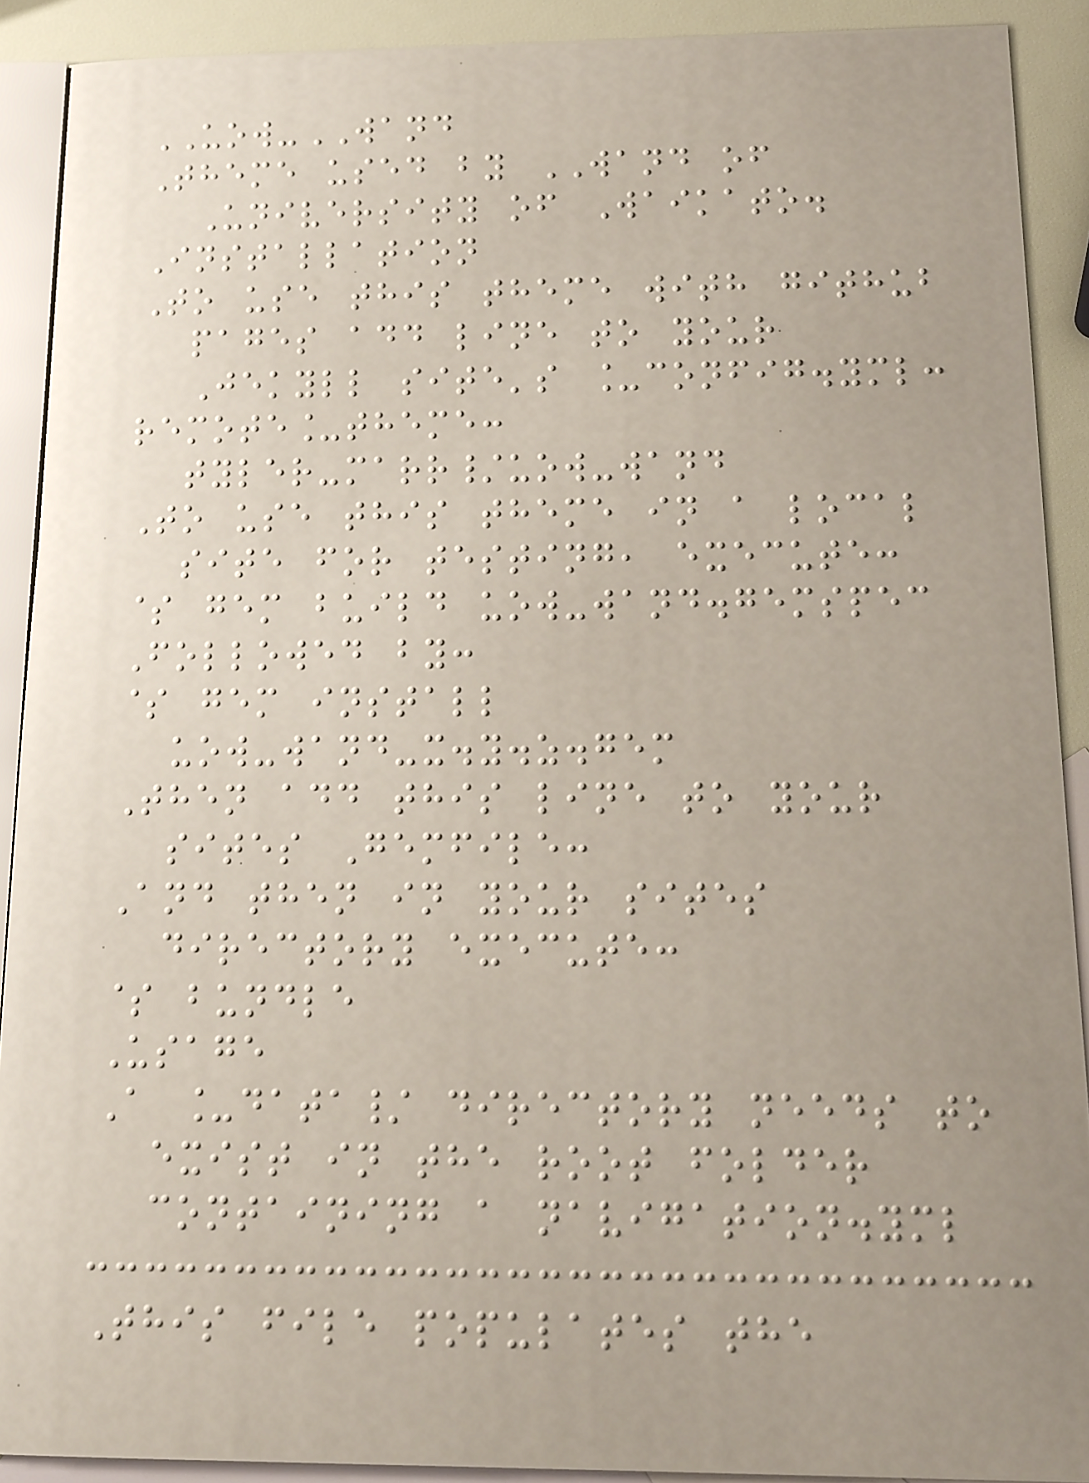UOW-WAND
Theme used by WAND of
University of Waikato.
Installation
To use this theme with github
pages add line to your
Jekyll site's _config.yml:
remote_theme:
tyler-marr/uow-wand
To use this theme in a local
site for testing, execute:
$ gem build uow-wand.gemspec
Followed by:
$ gem install
uow-wand-x.y.z.gem
Then add this line to your
sites Gemfile:
And then in your sites
directory execute:
$ bundle
Usage
A _data/ directory needs to
exist in the root folder
containing a navigation.yml
This file populates the
